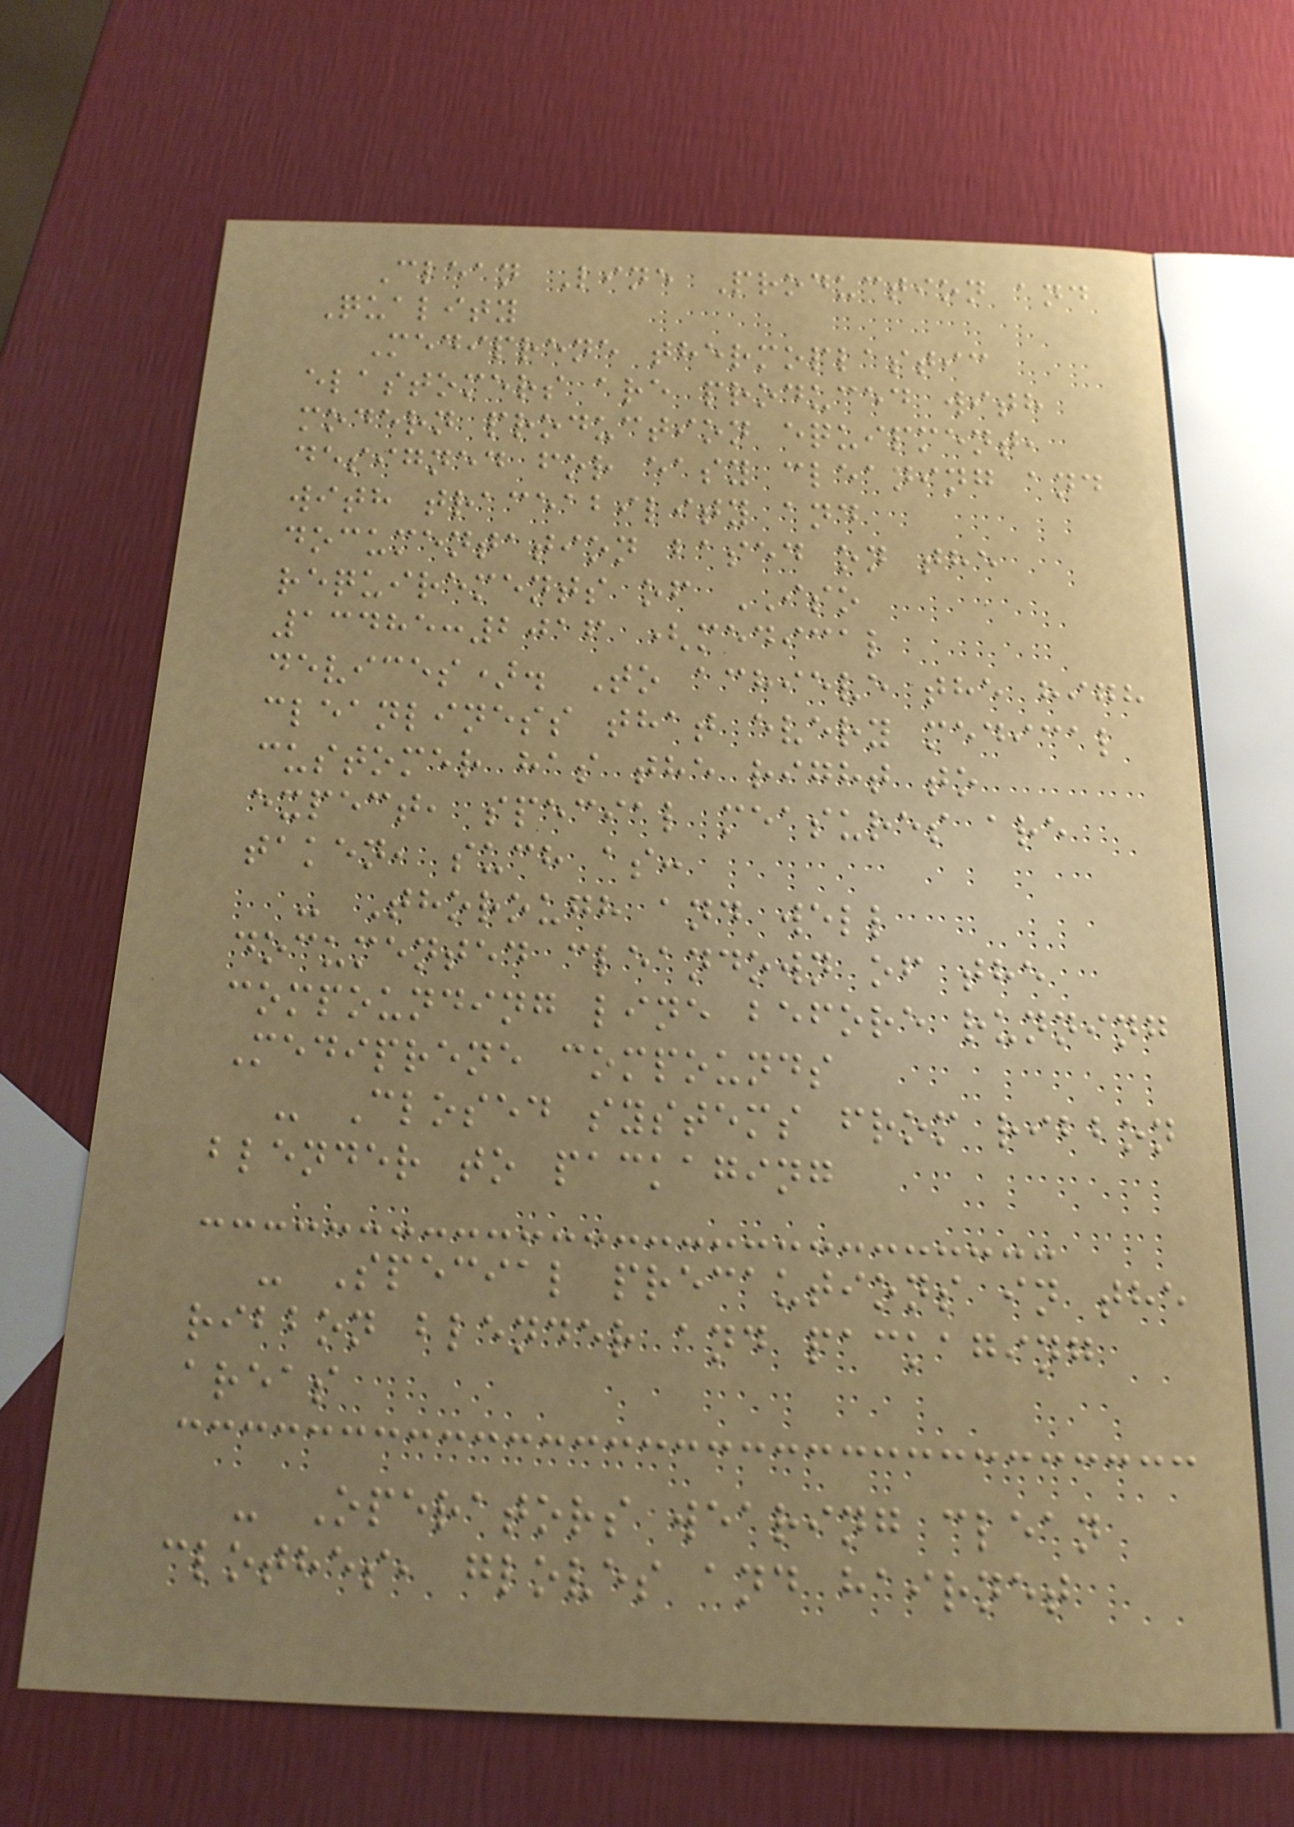Clean Line Production and
Quality
Mediprene thermoplastic
elastomers are produced with
modern production equipment,
designed for easy cleaning and
with traceability and
documentation based on the
requirements of ISO
13485:2016 (medical
devices). To achieve the high
cleanliness that every medical
customer has the right to
expect, special measures are
taken, such as:
- Thorough and well
documented cleandown of the
compounding line before running
Mediprene compounds
- Closed systems from ribbon
blender to packaging
- Special precautions in the
ribbon blender and packaging
areas
- Operators wearing clean
clothes, gloves and hairnet
